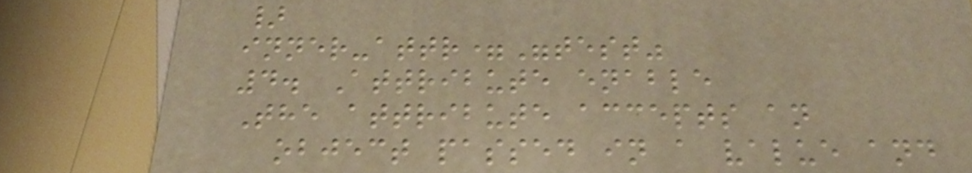}
inner-attr="test"
4. Attribute enable
The attribute accepts an
object passed in a value and
